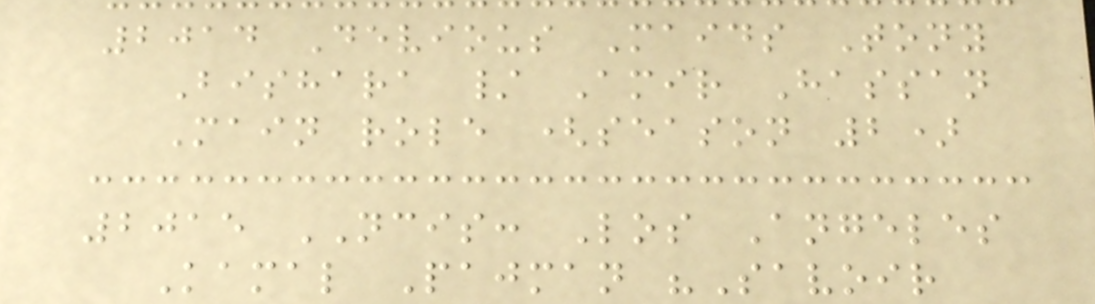2014 Devious Maids Tony
Bishara / Amir Hassan
Main role (season 2)
2015 NCIS: Los Angeles
Kamal Pajman "Savoir
